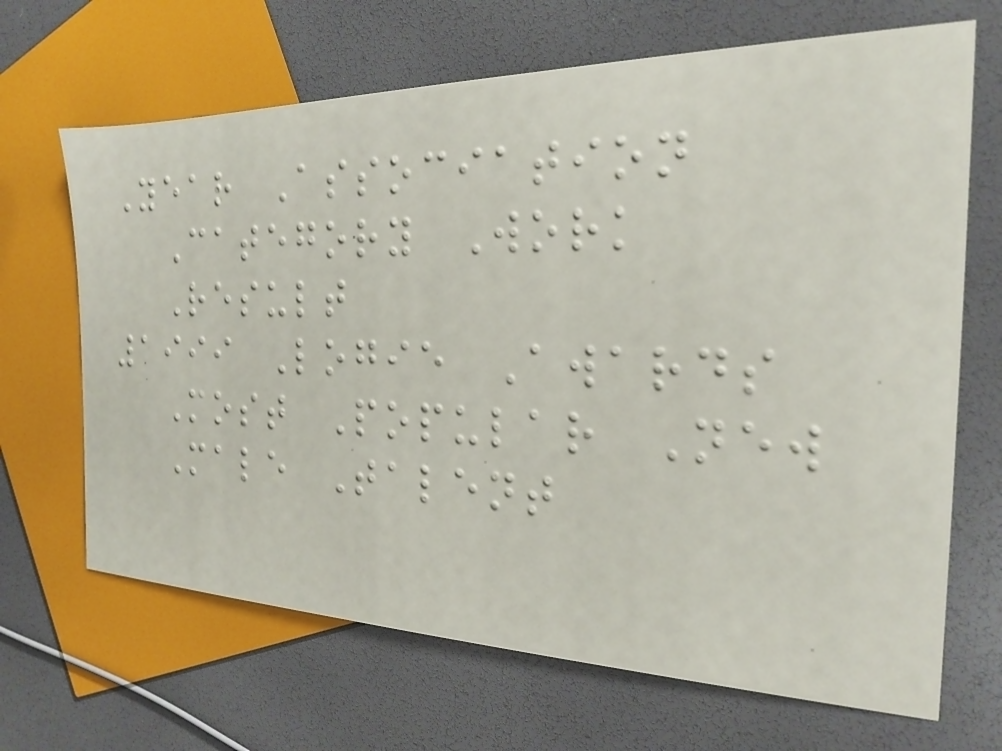Year Association
Category Work
Result
1999 Logie Awards
Most Popular New
Male Talent
